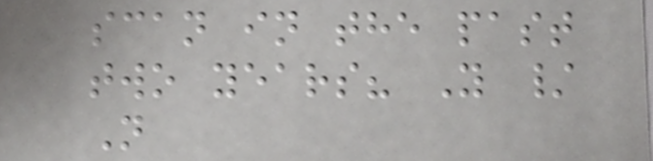scan in the past
two years? Y /
N
